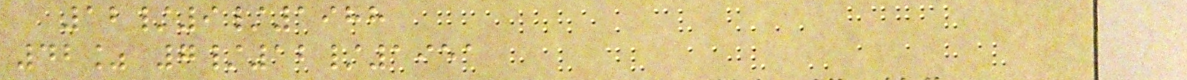12/9/1988
42% 7/12/1951
